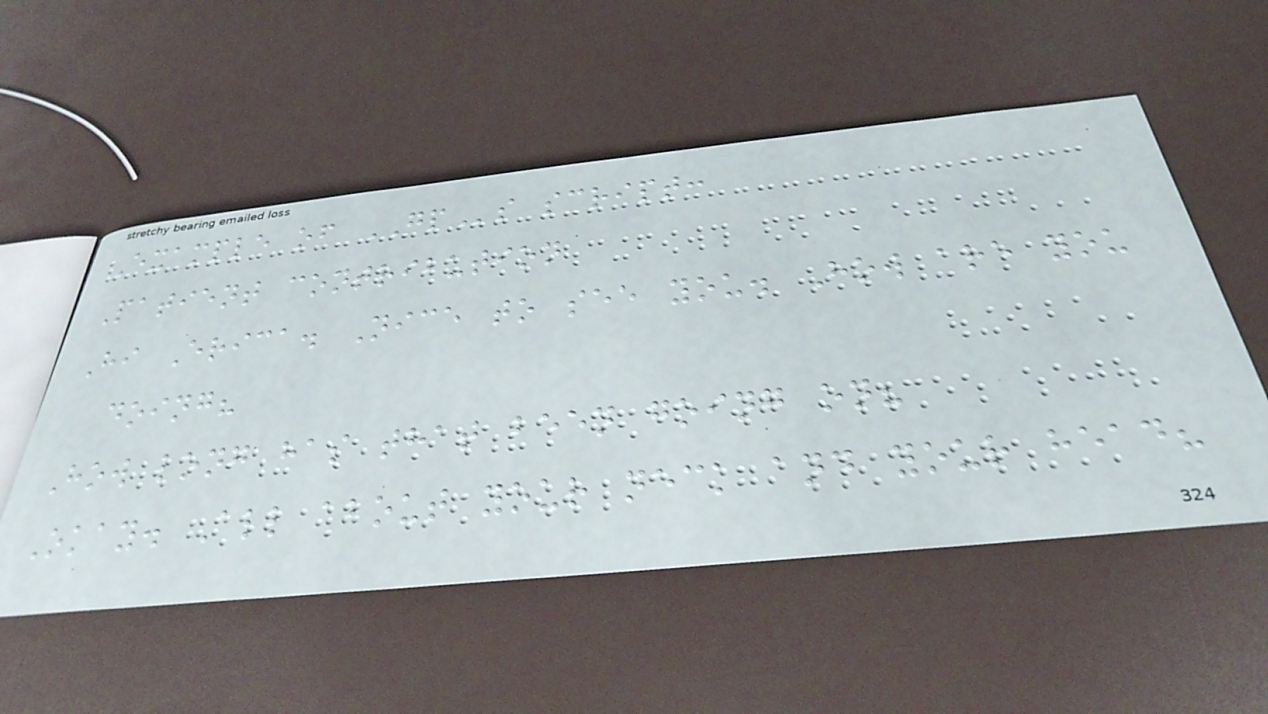Example of GPs script:
Patient contribution
Hi Erica. Nice to see you. How are you
doing?
How long has that been going on?
Okay. All about your neck and your head?
